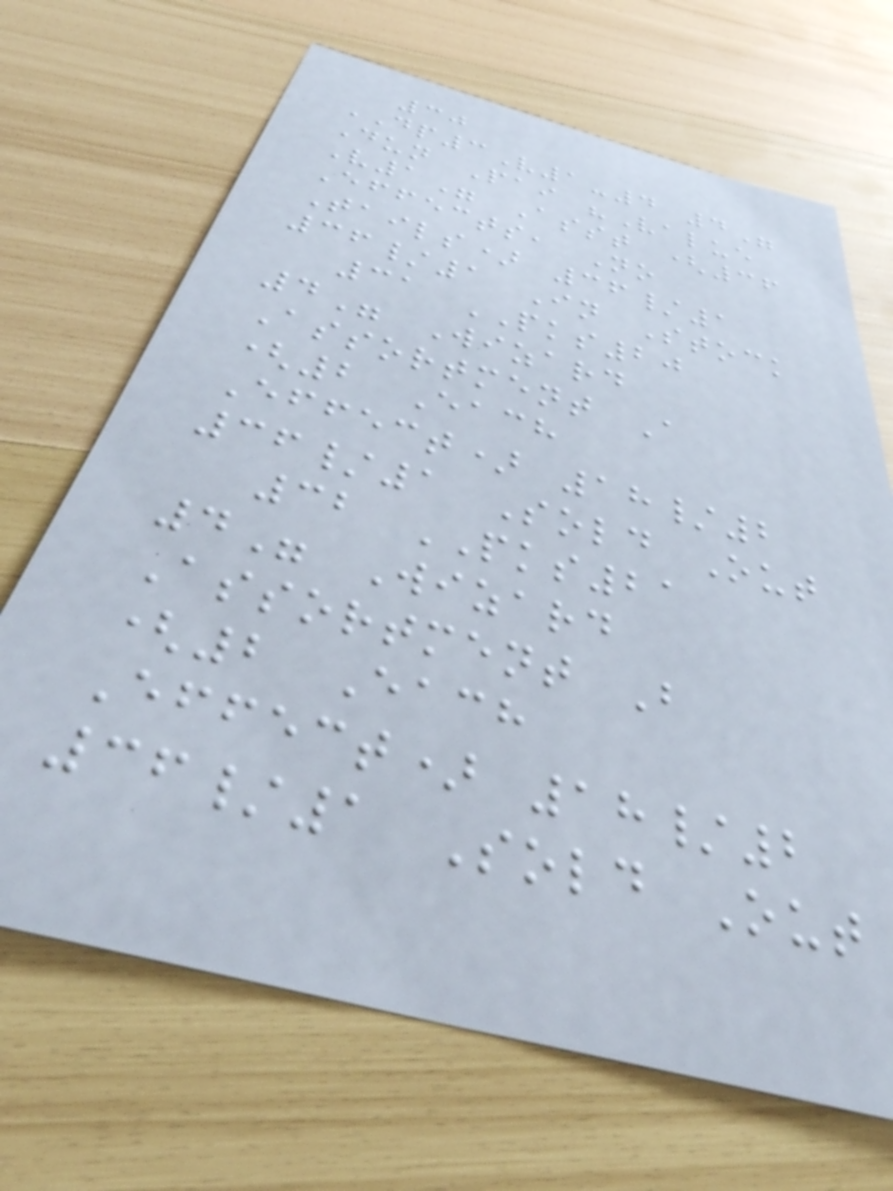30
DP3V1-4 4"
Dun Pai "Value
V1" Asst (36
Effects, No
Tails) 36/1
36/1 In Stock
31 PKS20
4" Wizard
Assortment A
(2 Each
Effect) 18/2
36/1 Sold Out
32 PKS21
4" Wizard
Assortment B
(2 Each
Effect) 18/2
36/1 Sold Out
